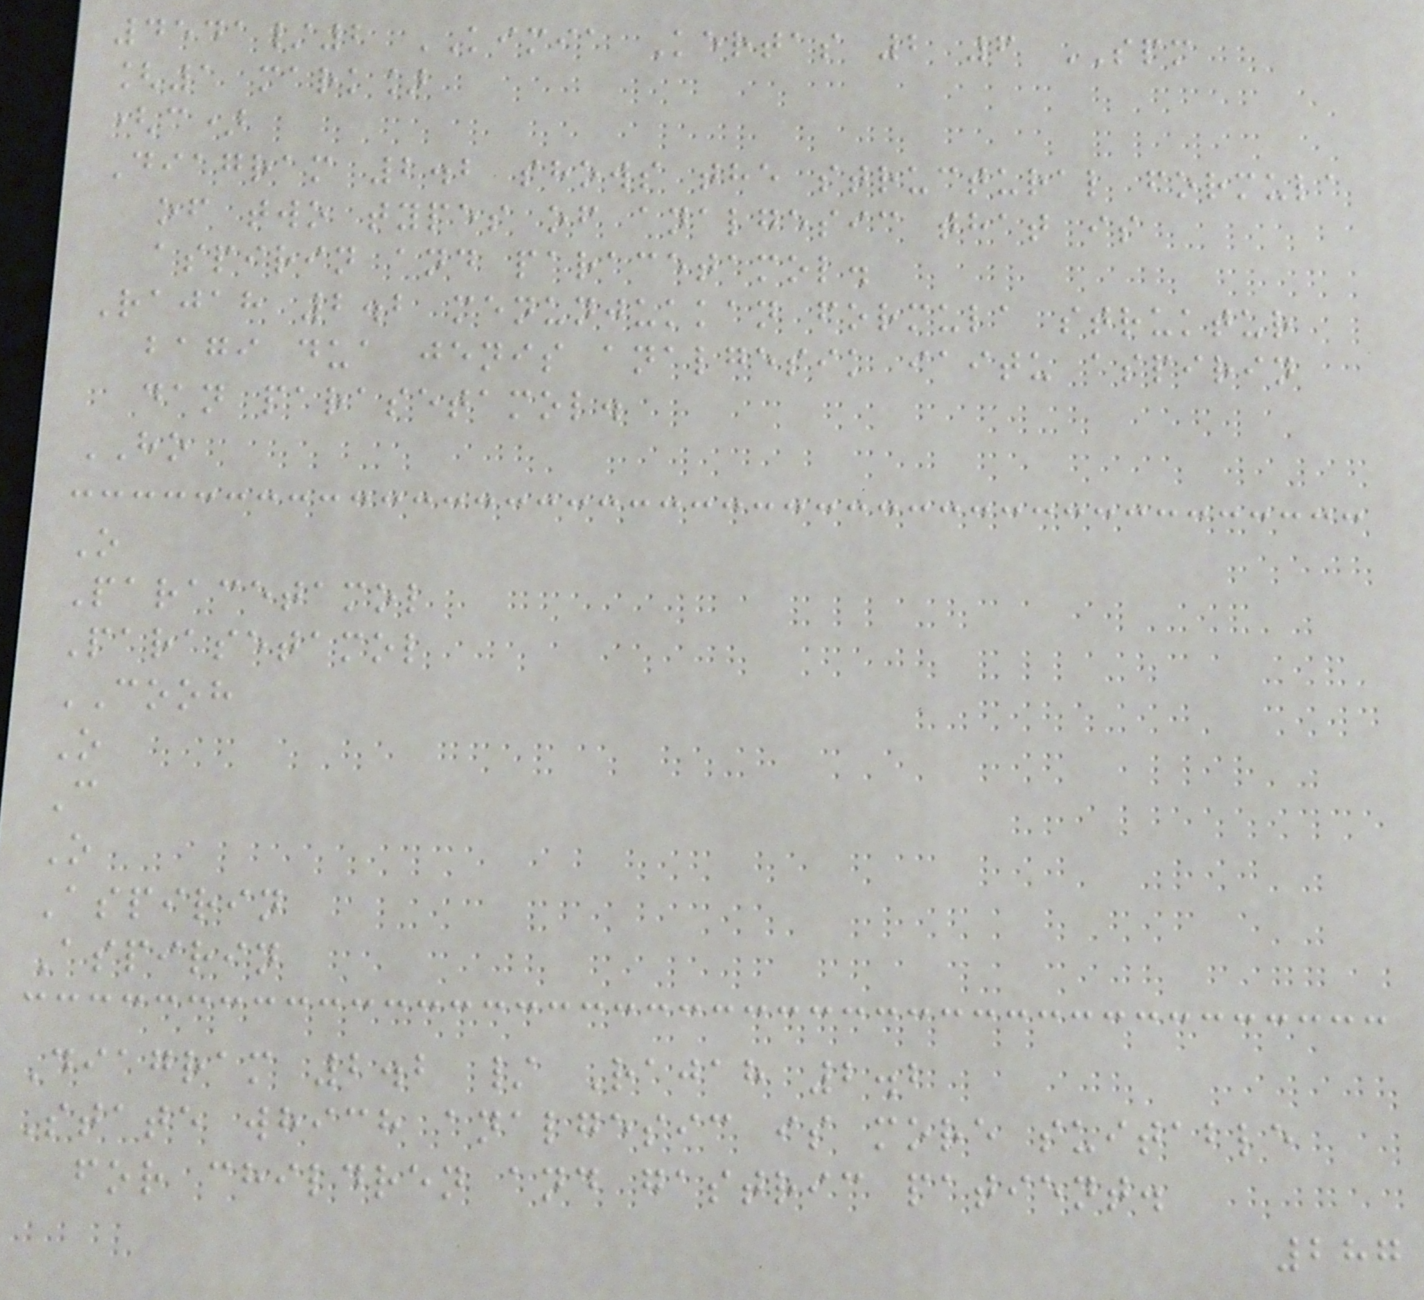4541/2 KIMIA Kertas 2 6 SPM
[1 mark]
(c)
Diagram 2.2 shows the structural formula
of two types of analgesic that is
aspirin and paracetamol.
Rajah 2.2 menunjukkan formula struktur
bagi dua jenis analgesik iaitu aspirin
dan parasetamol.
HO
O
Paracetamol
Parasetamol
COOH
O
C
O
Aspirin
Aspirin
Diagram 2.2 / Rajah 2.2
State which analgesic is more suitable
for children and gastric patient.
287
